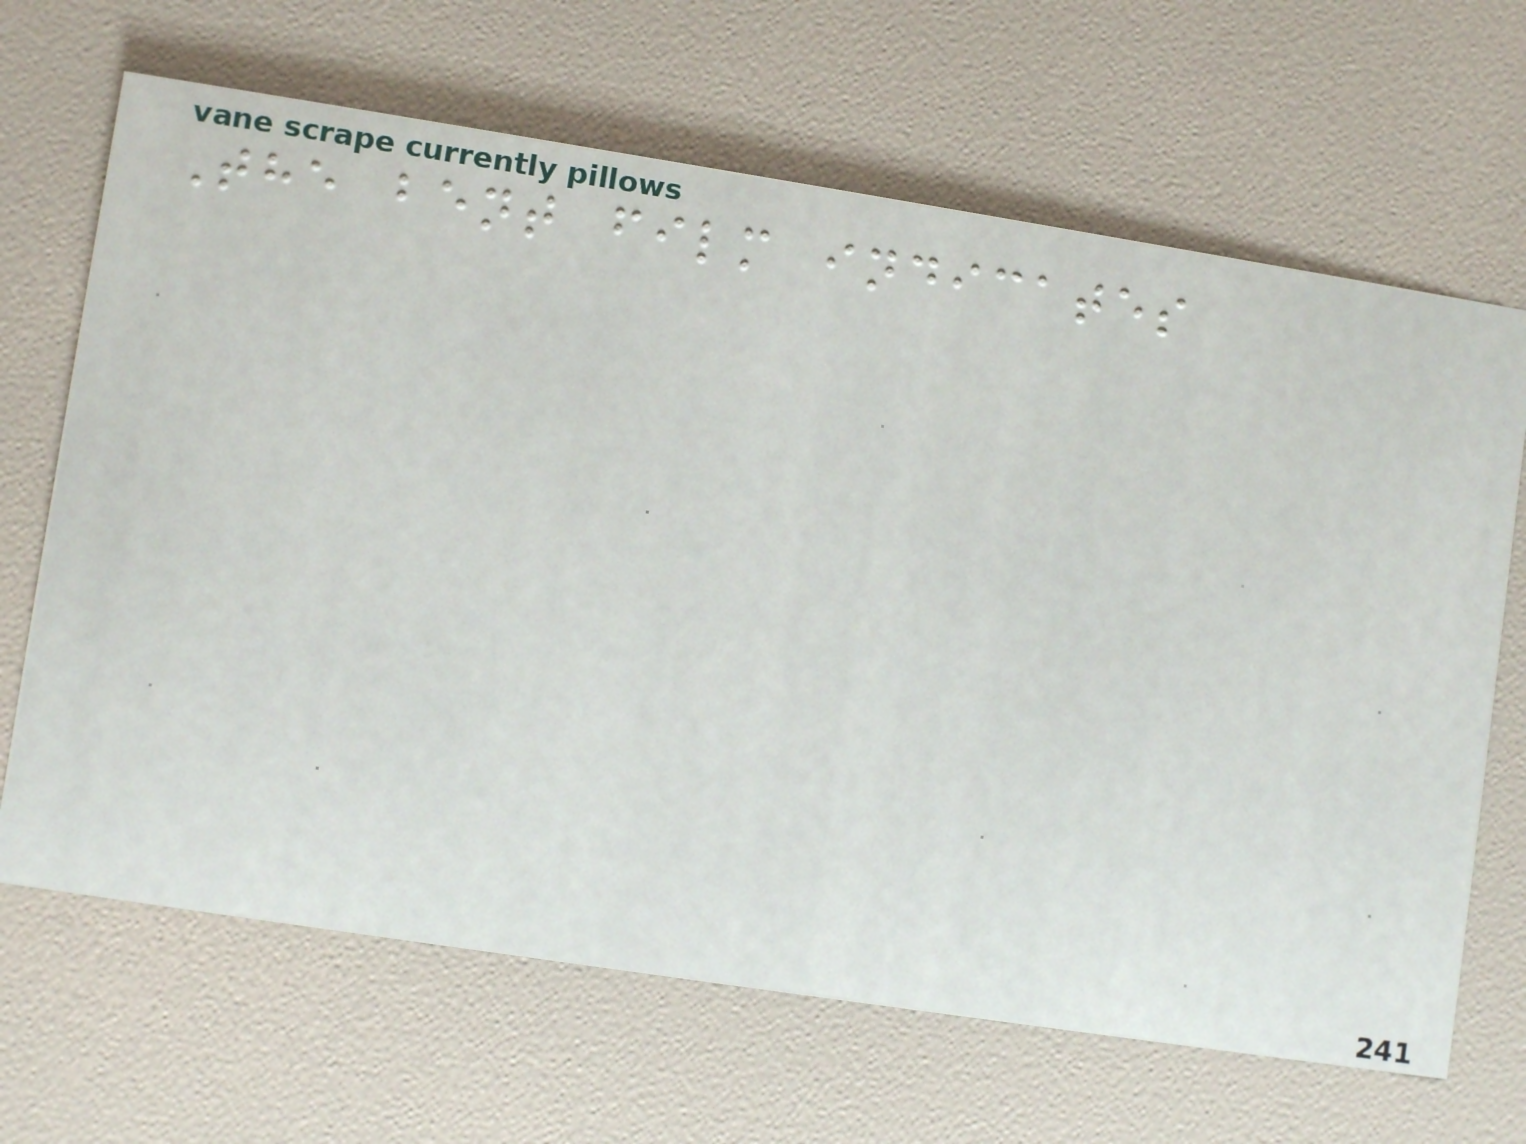The bent film indicates
